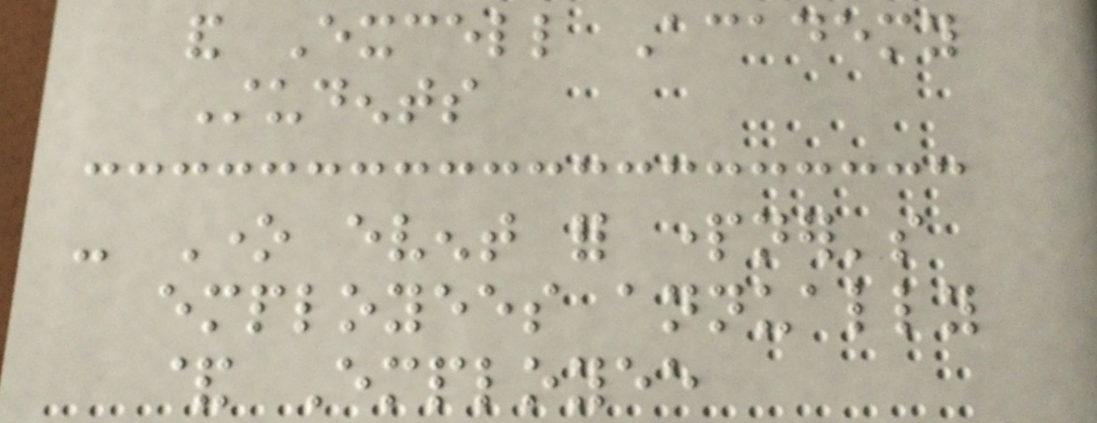and Excell Academy
Students
- One event for partner's
employees annually
& Employee
